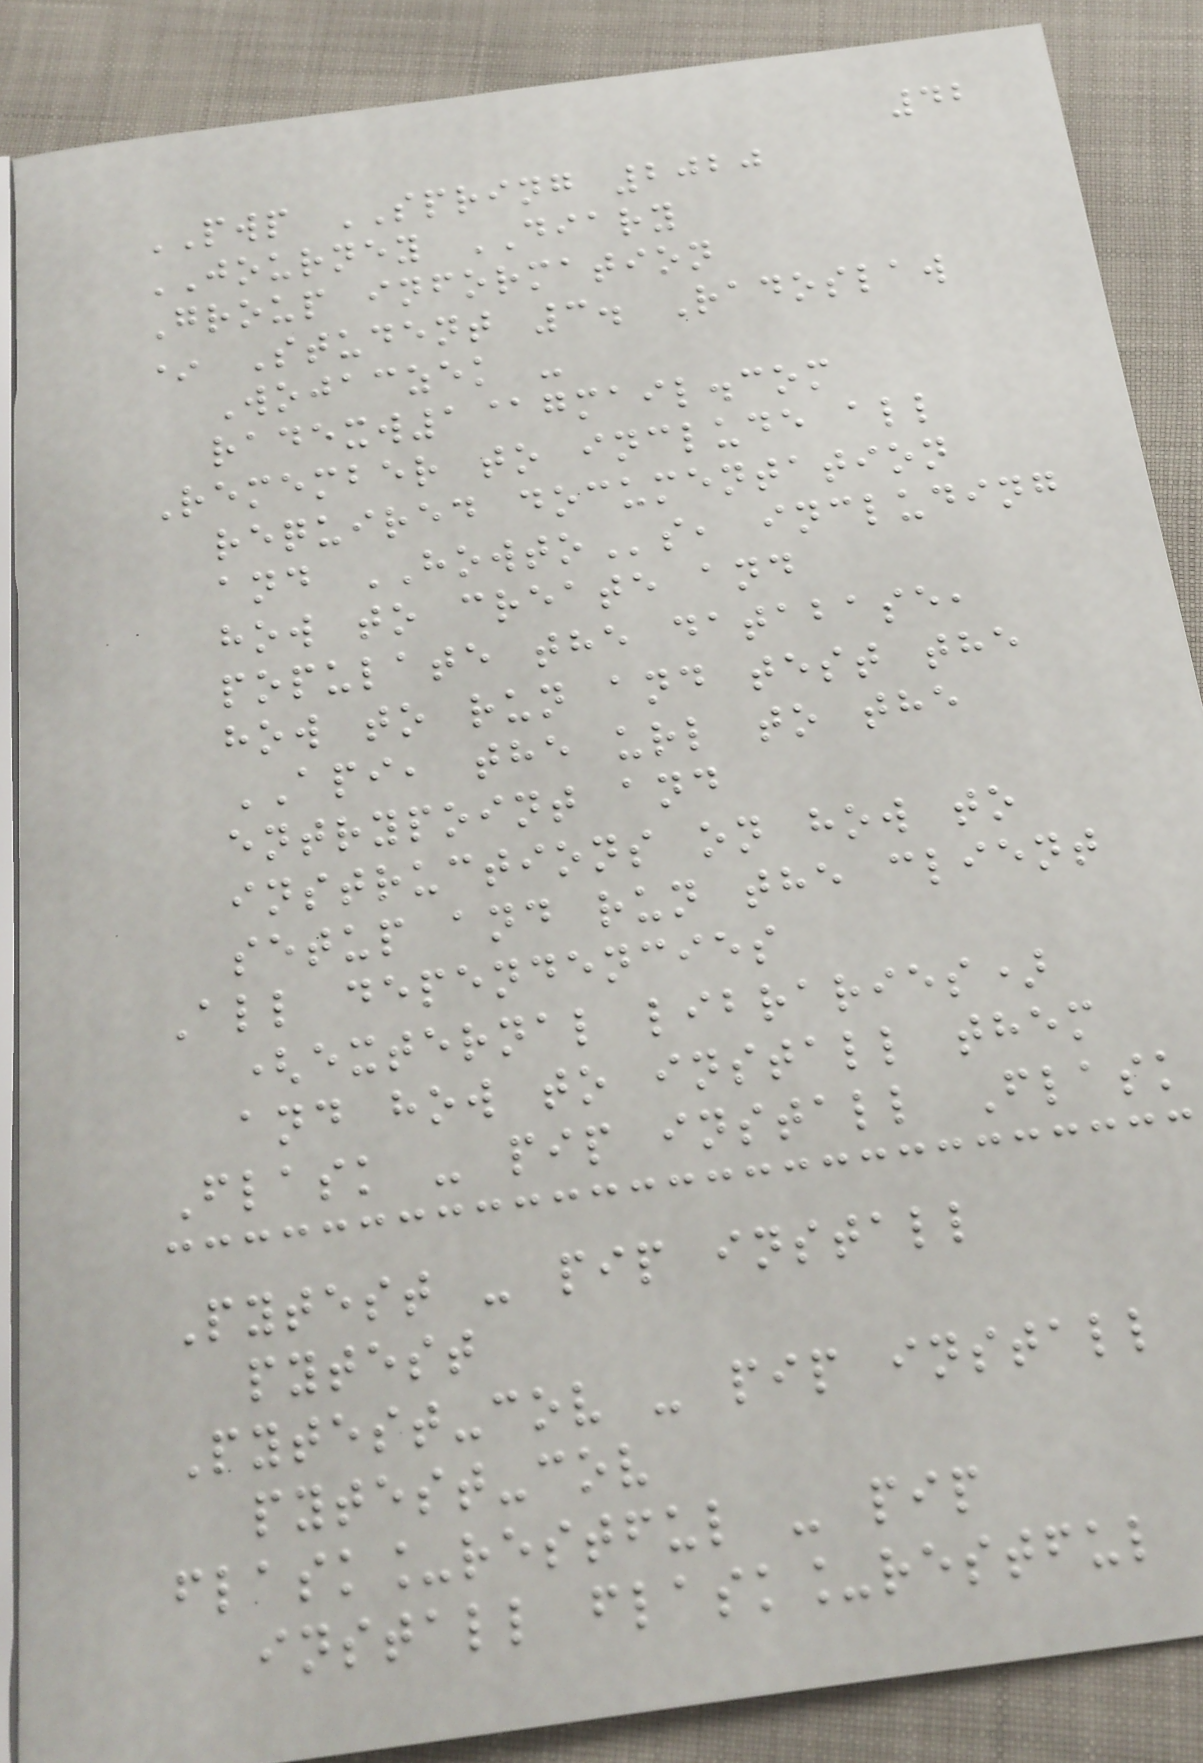42
PWP SPRING 2020
JOURNEY DIARY
Group information
* Student 3. Radoslaw
Wojaczek -
radexw1@gmail.com
Remember to include all
required documentation
and HOWTOs, including
how to create and
populate the database,
how to run and test the
API, the url to the
entrypoint and
instructions on how to
setup and run the client
All dependencies
(external libraries)
and how to install them
Flask - pip install Flask
Pytest - pip install
pytest
Pytest-cov - pip install
pytest-cov
flask_restful - pip
install flask_restful
